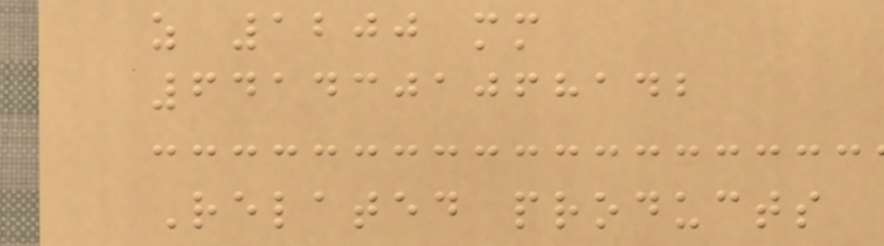z 1200 mm
6414301068142
Related products
